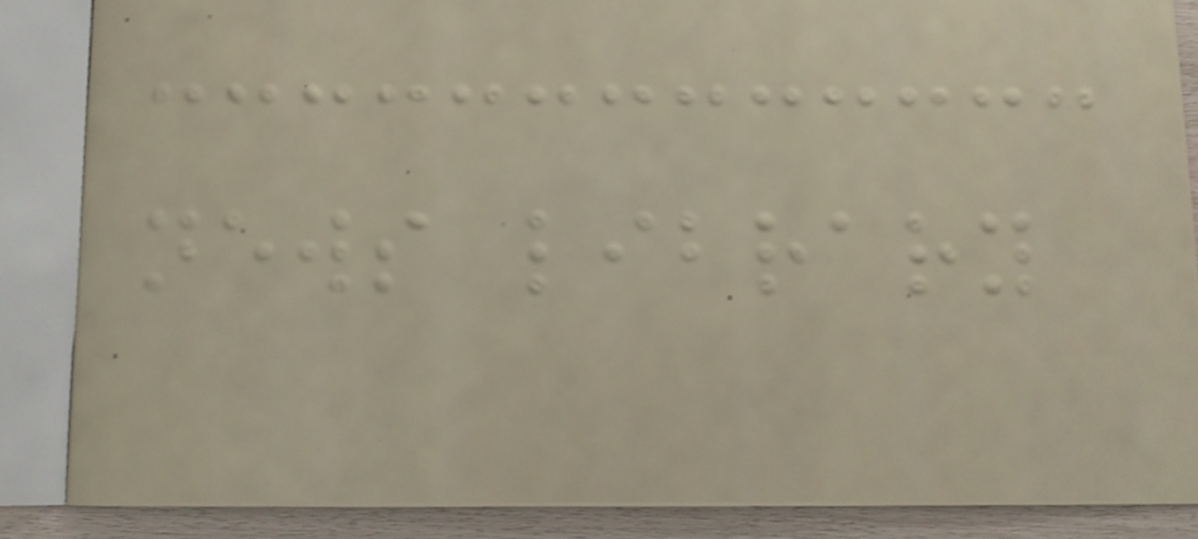news library
